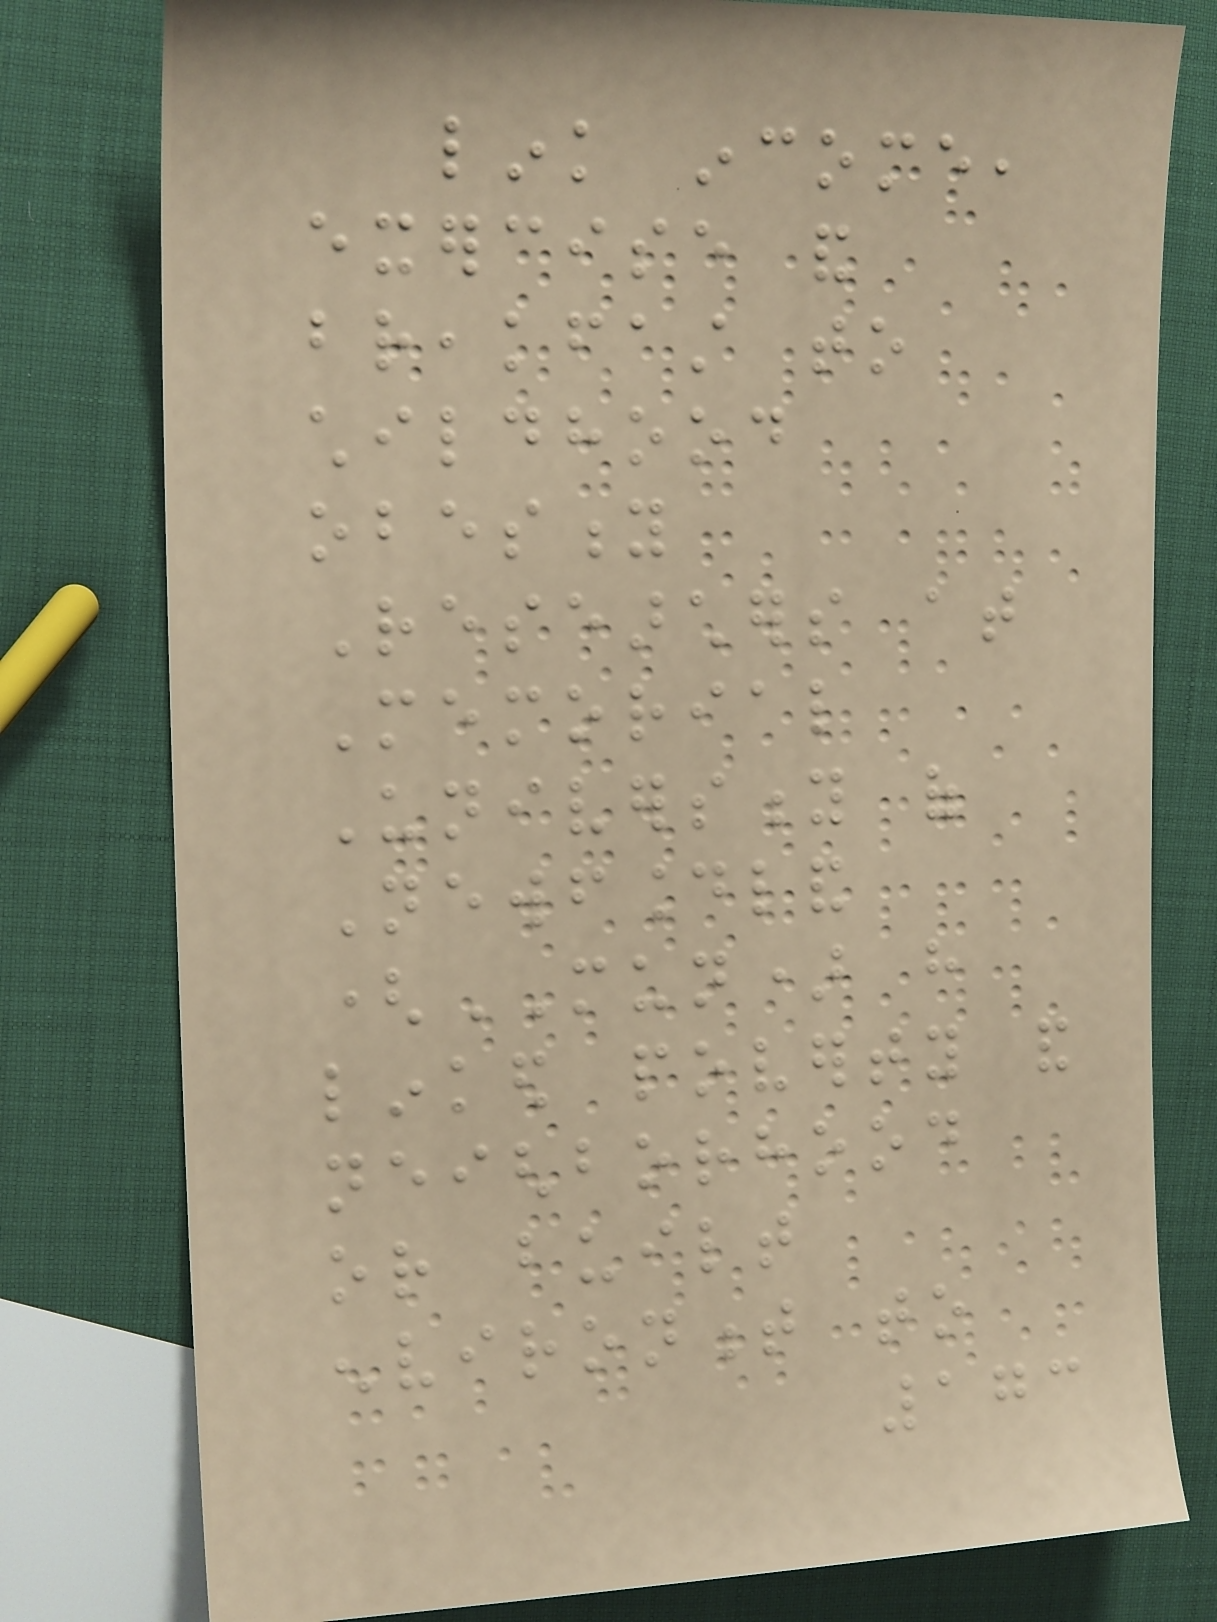link income,
exercise and
breakfast to
childhood
obesity
Researchers at
Memorial
University of
Newfoundland
(MUN) have
linked poverty and
neighborhood
or built
environment to
173
